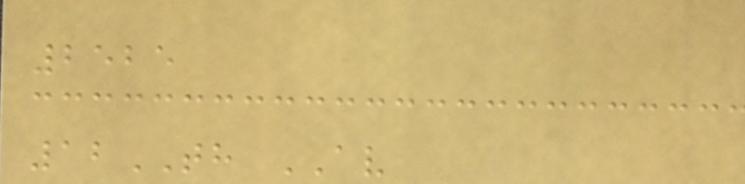2525
12TH AV
